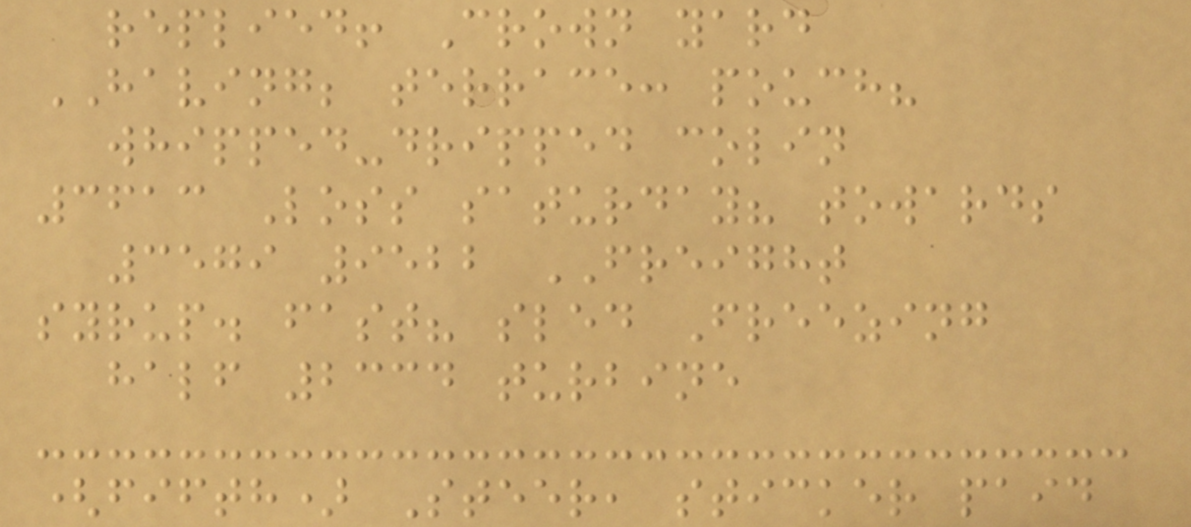replied! Crown yard
HAVING; terrace: pouch?
whipped-dripped colin
3613 Loss saturday? towards
3579 9522 FREIGHT
syrup. fast? sled Freezing
half 2334 turbine
(fifth) Steer, sticker paid
